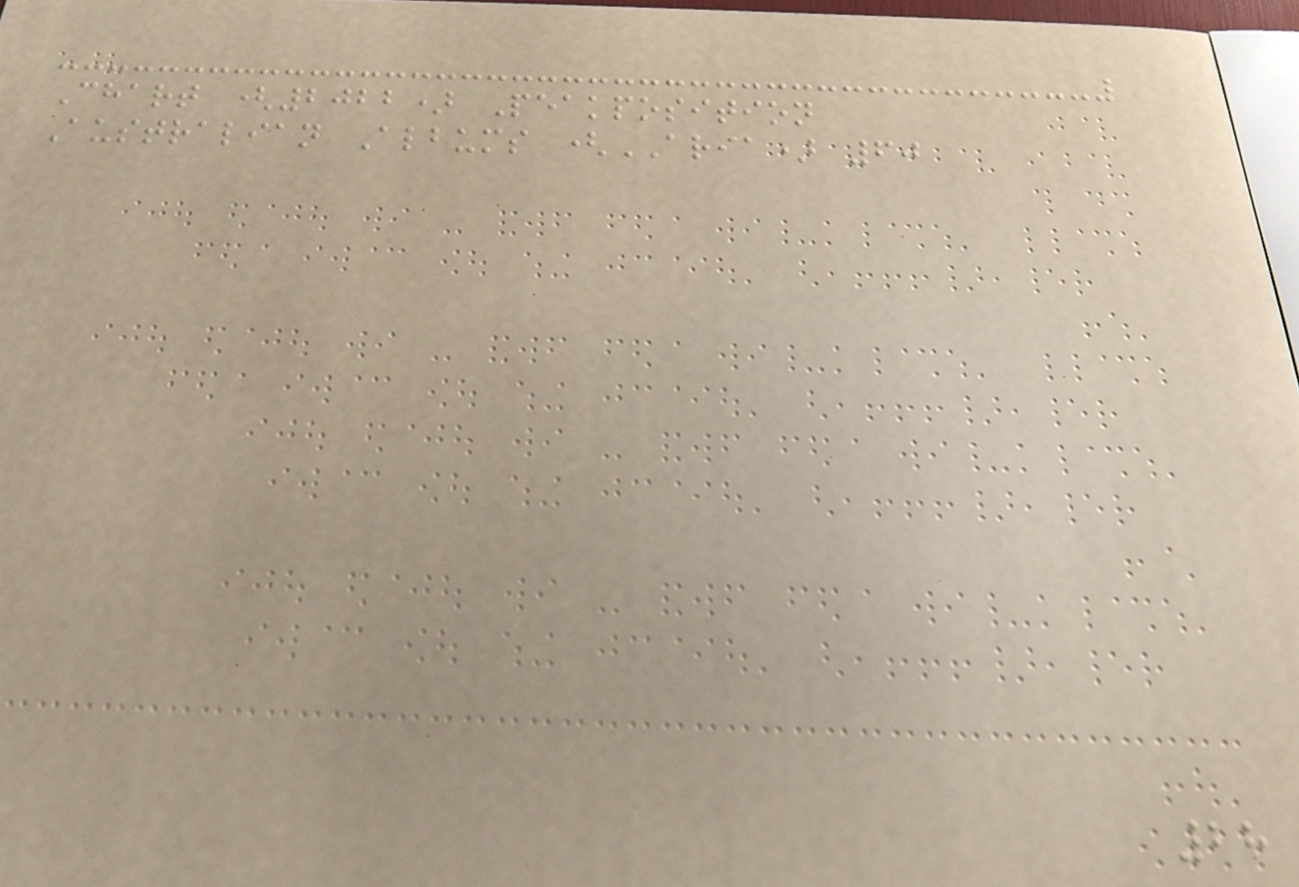Chart (2022) Peakposition
Australian Albums (ARIA) 60
28
